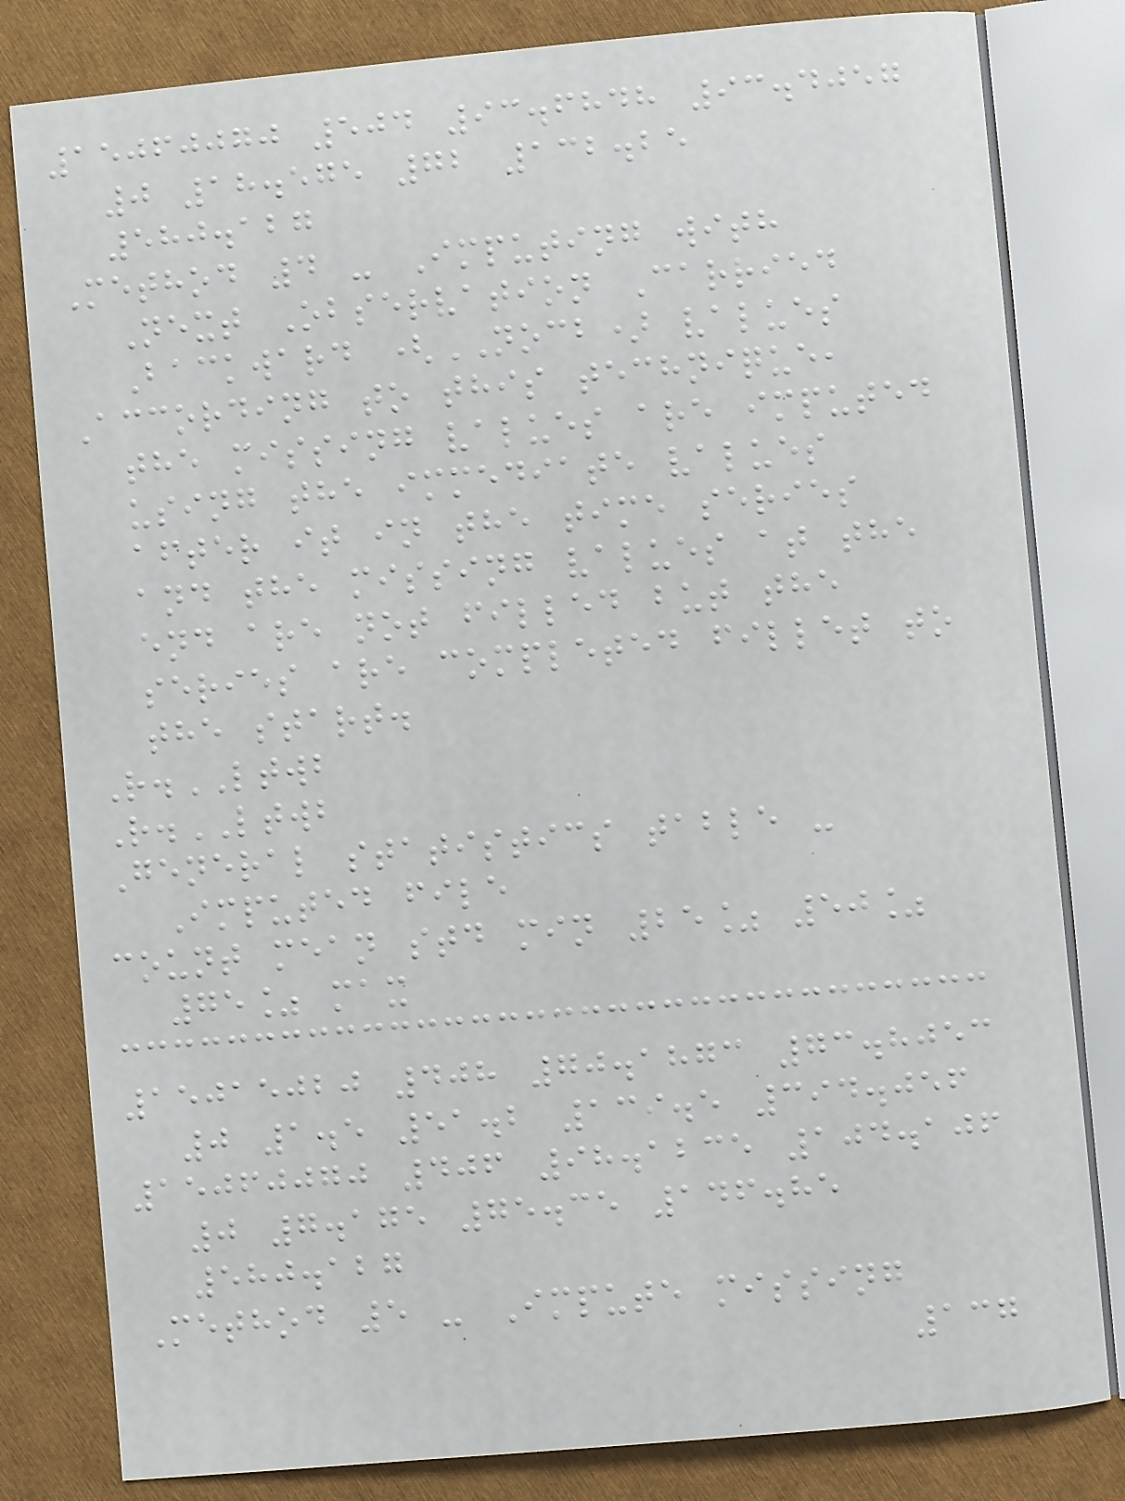15060070 504 93.6848 93.4057
0 18.575 72 132.25
580.127
Method 4 - Imputing with
Next Observation Carried
Backward (NOCB) values
According to this technique,
the missing values are imputed
using the immediate values
after it in the time series
and the missing values at the
end are not filled but the
series are completed fillet to
the start.
R.LTWB
R.LTWB
General statistics table -
Imputed file
count mean std min 25% 50%
75% max
15015020 408 70.1873 73.8053
0 1.5 51.2 139.5 394.056
15060070 406 98.1235 104.106
0 7.175 75.35 146.85
580.127
Method 5 - Impute missing
137
